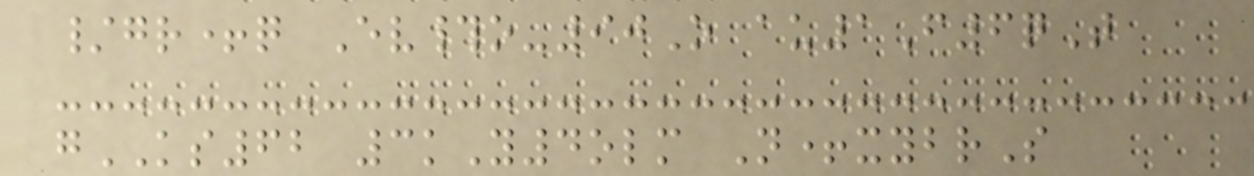/gr+q Ev#o-90O au1F6qT
gKS62 3kY4olm N+xybrS
